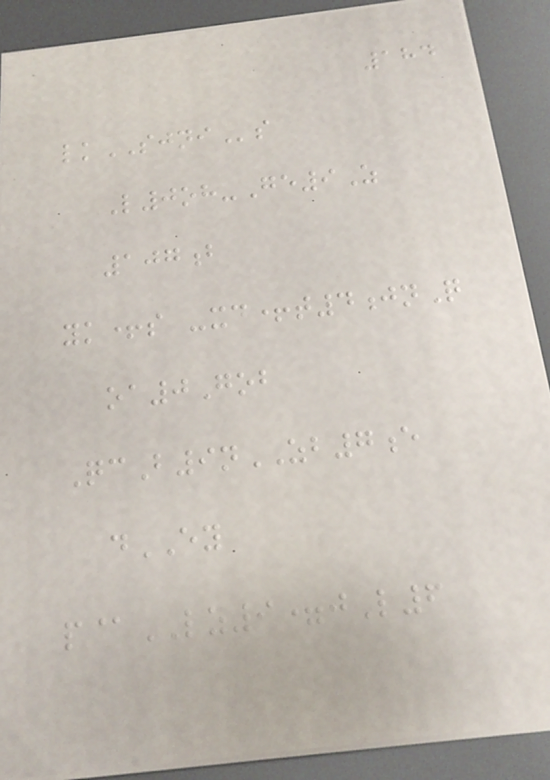184
lkSJNIs
L0oh-Ge9Z
107b
yk+s -xd+t4jnQ
oa0Gob
QcB9nZB7e
dEY
p@LZ9=jL6
